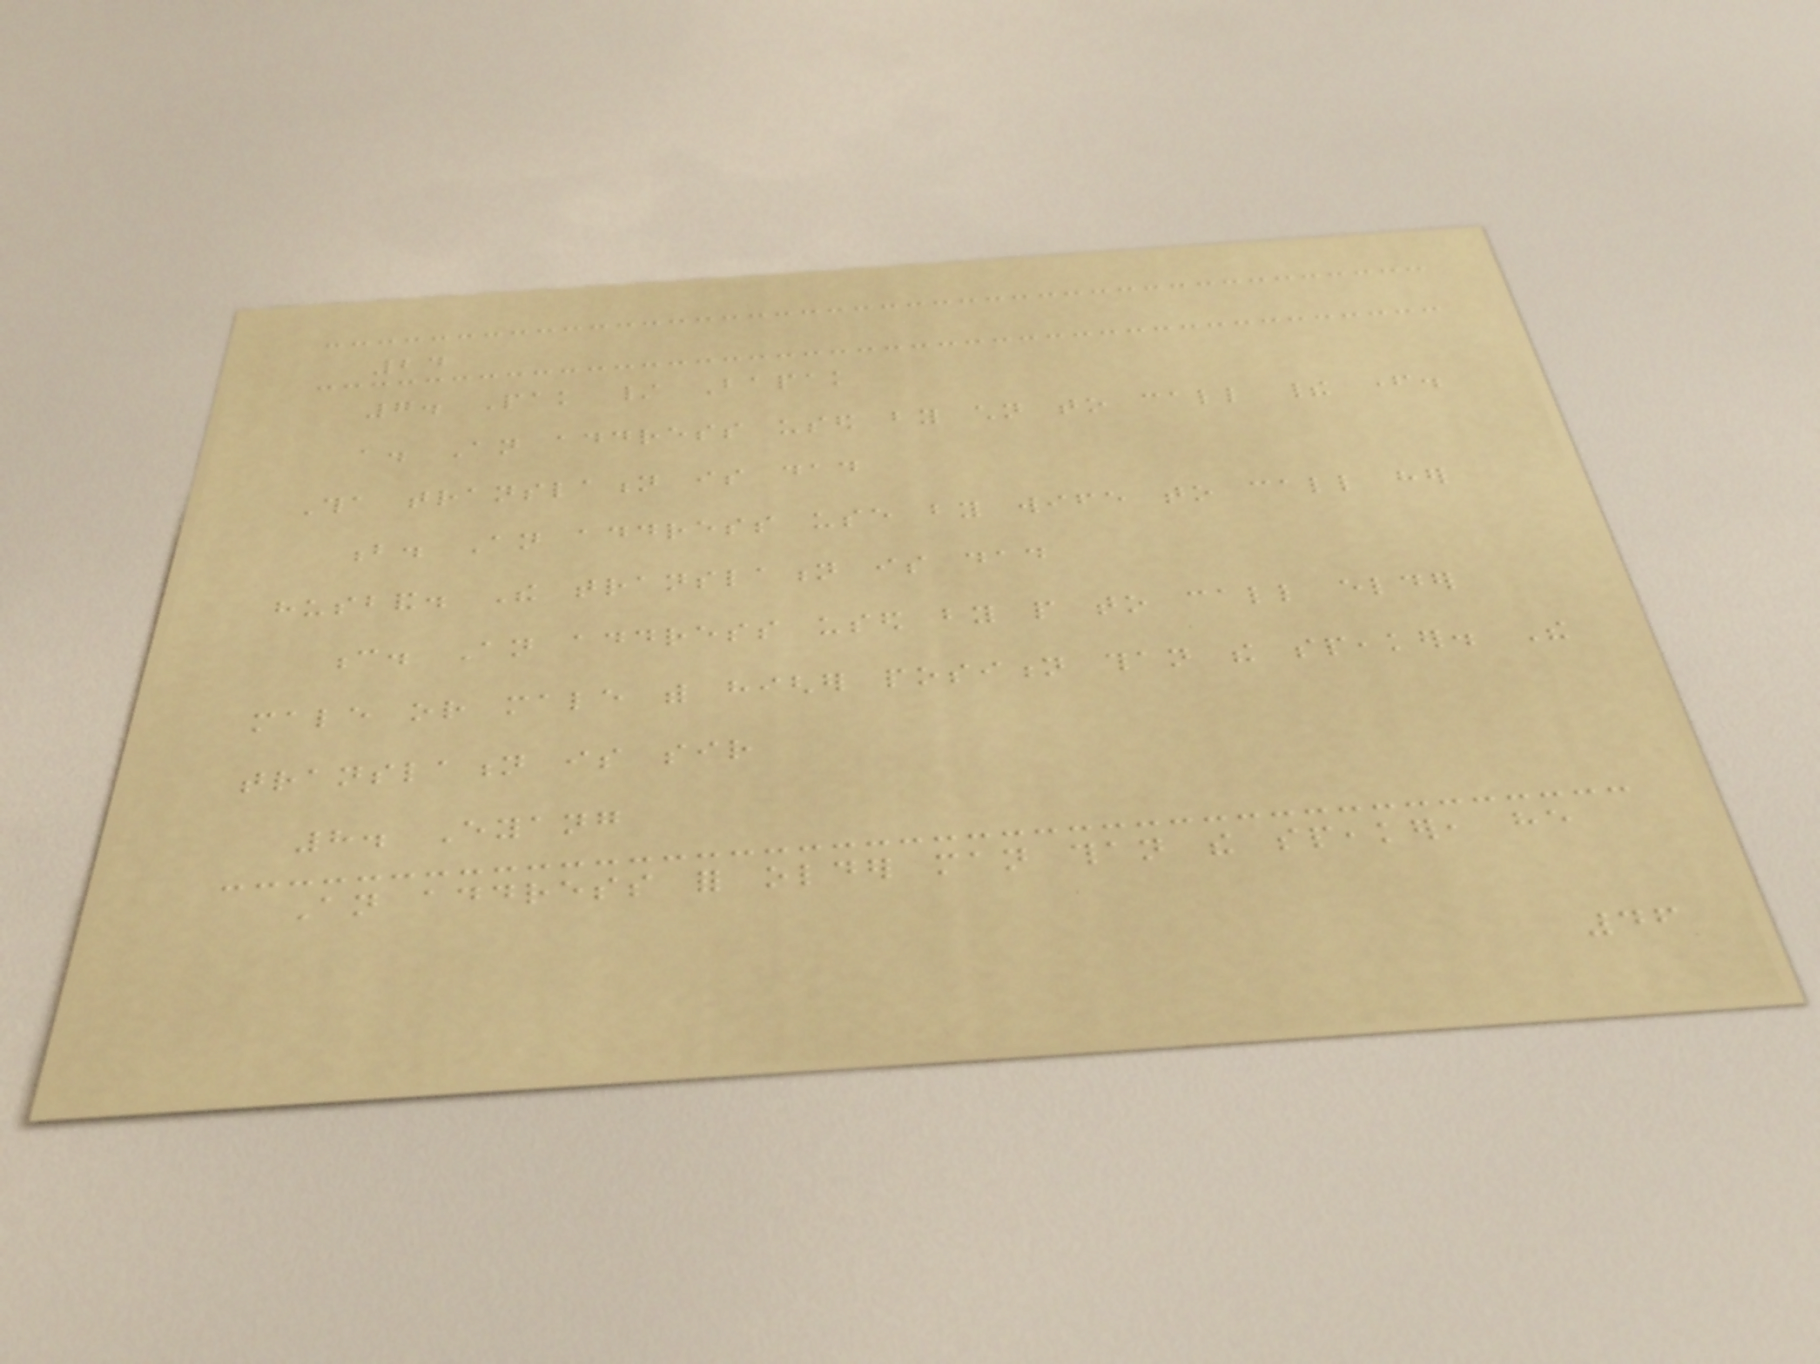24
7. Pak / Bapak
a. An address used by children to call their father.
Tha translation is dad
b. An address use by wife to call her
husband. The translation is dad
c. An address used by people to call elder
male or male with higher position than the speaker. The
translation is sir
8. Eyang
An address for older man than the speaker, he
46
